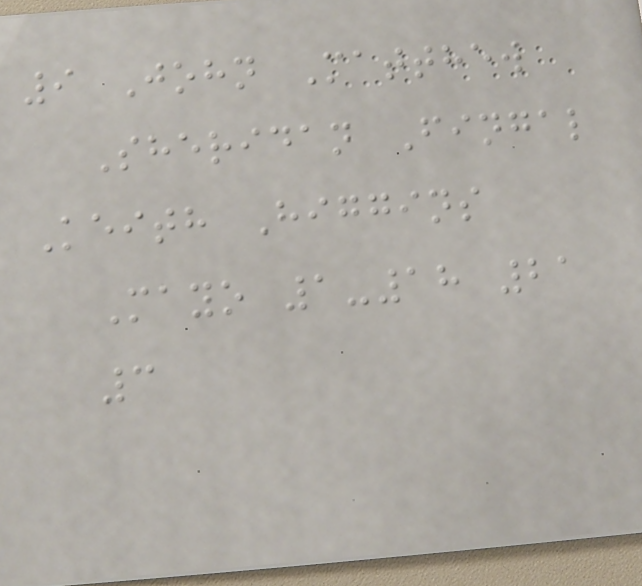9 John Matthew
Sheridan Fingal
Keith Higgins
Mayo 1-18 21
3
